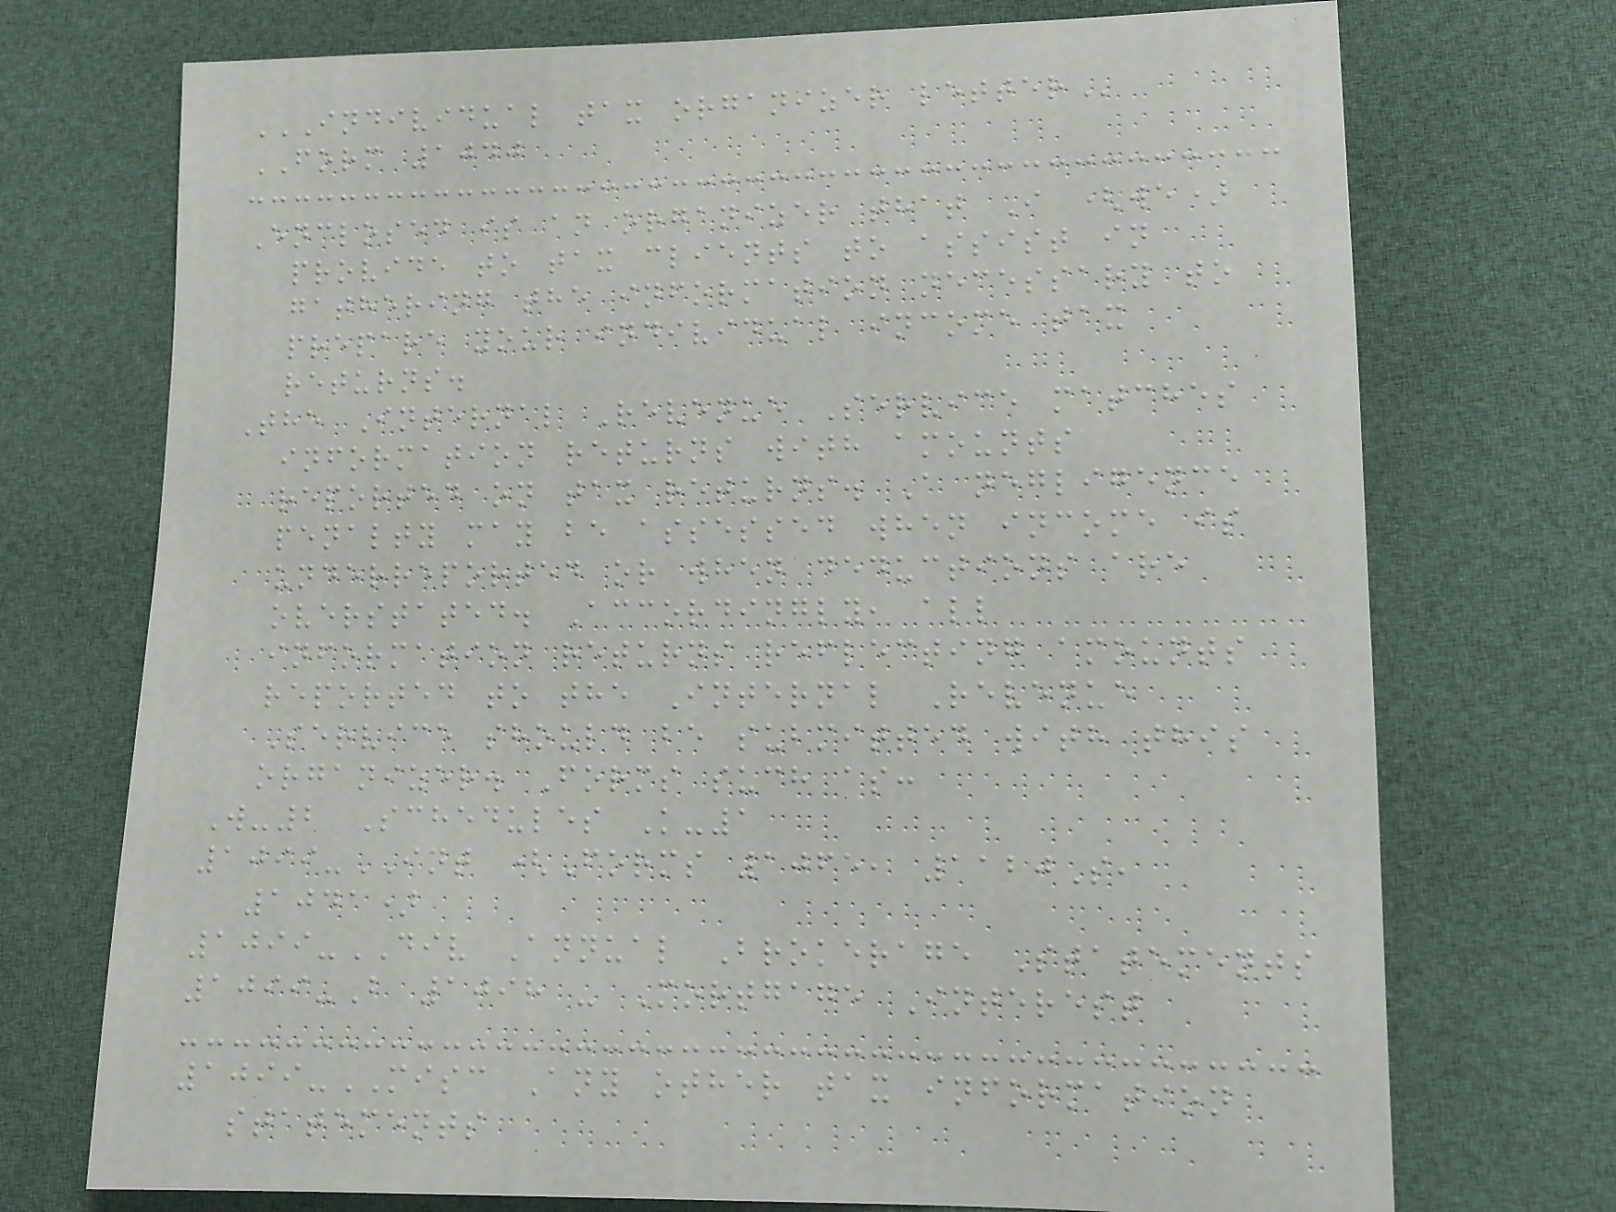INDIVIDUAL TAX ORGANIZER LETTER
FORM 1040
Enclosed is an organizer that I (we)
provide to tax clients to assist in
gathering the information necessary to
prepare your individual income tax
returns.
The Internal Revenue Service matches
information returns with amounts
reported on tax returns. A negligence
penalty may be assessed when income is
underreported or when deductions are
overstated. Accordingly, all
information returns reflecting amounts
reported to the Internal Revenue
Service should be submitted with this
organizer. Forms such as:
W-2 Schedules K-1
1099-INT (Forms 1065, 1120S,
1041)
1099-DIV Annual Brokerage Statements
1099-B 1098 - Mortgage Interest
1099-MISC Any other tax information
statements
